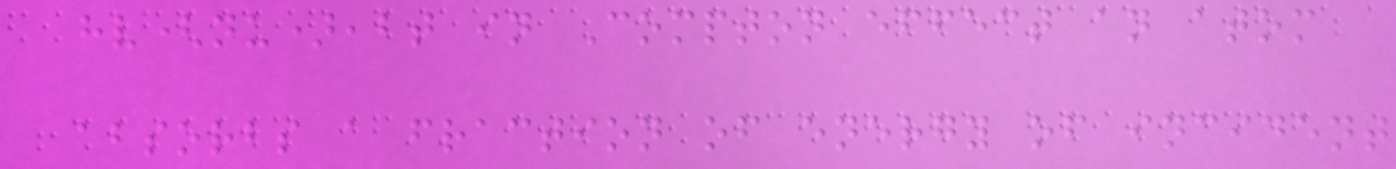hv(nu),bt in Compton effect an atom
absorbs a fraction of energy of incident
